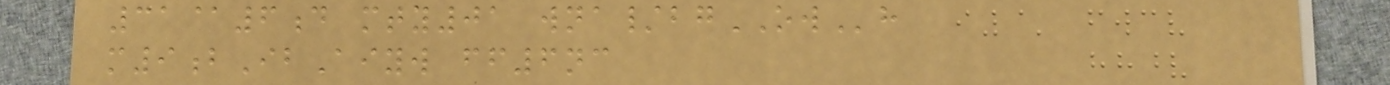31@6d mty01 wna/bgOWh
m9bIbAiyw ff6nc
